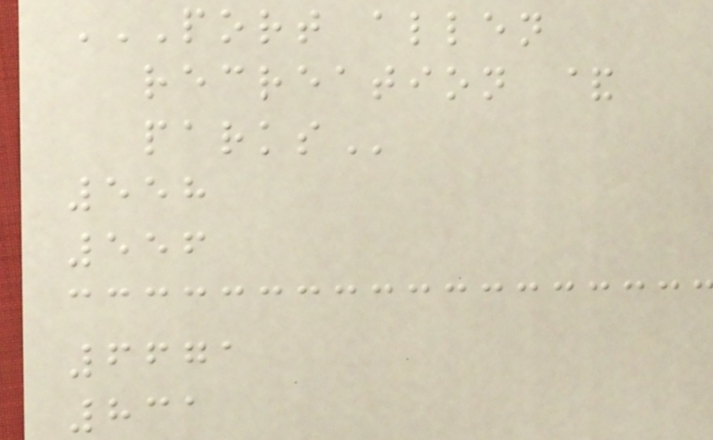PORT ALLEN
RECREATION &
PARKS
558
556
6671
831
